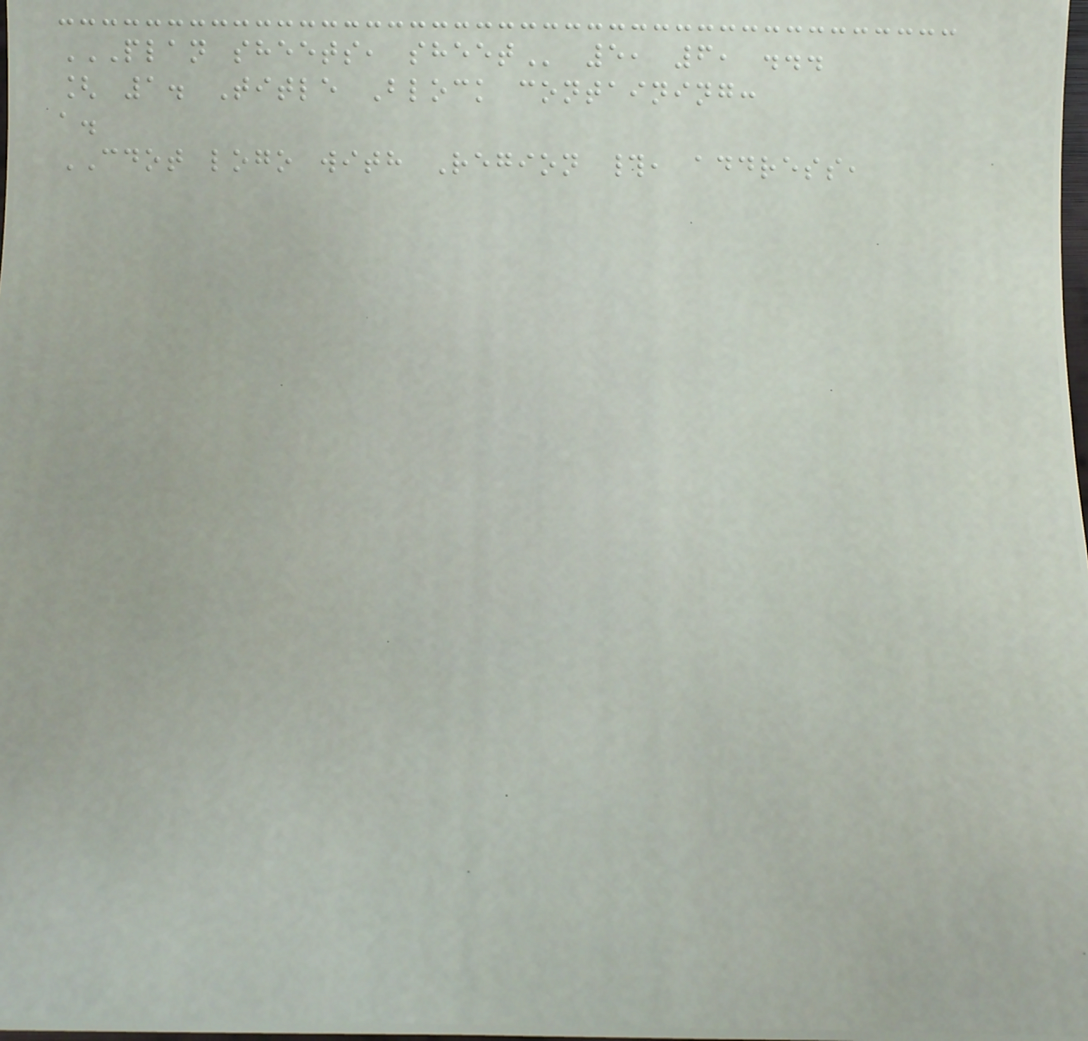PLAN SHEETS, SHEET 5, 6, ...
[ 1. Title Block containing:
a.
CDOT logo with Region #, address,
